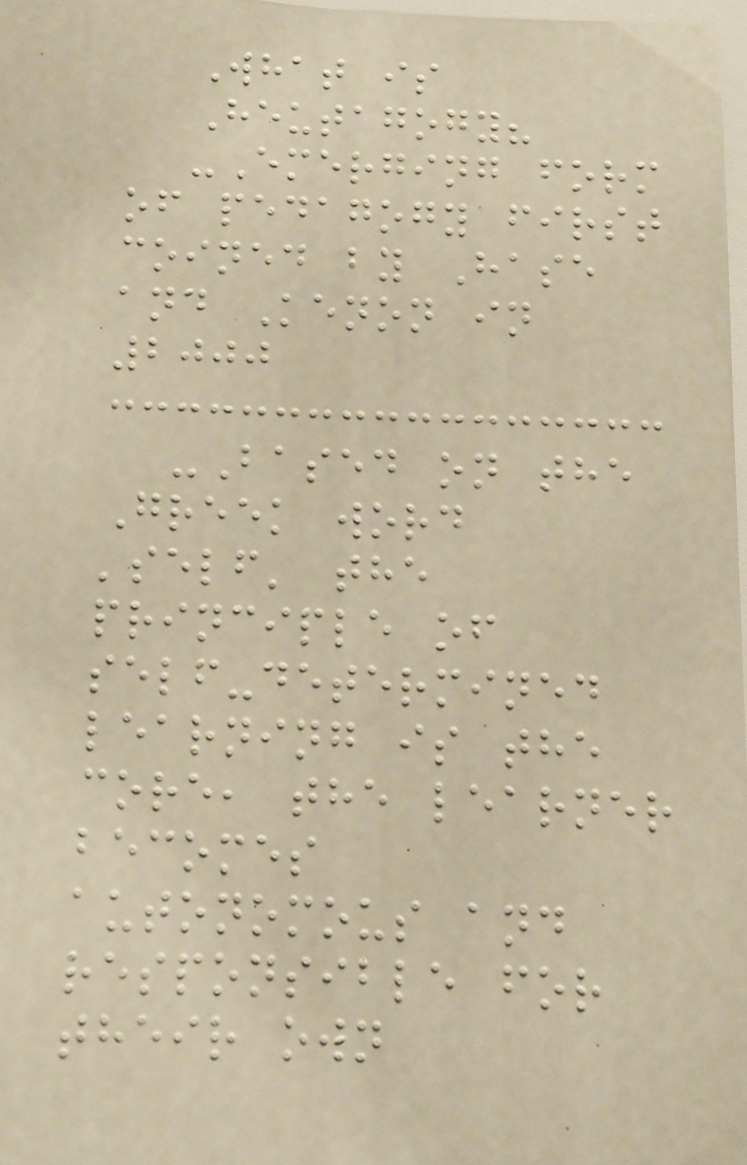What is
Heutagogy?
-Emerging form
of pedagogy first
coined by Hase
and Kenon in
2000
-Based on the
Greek word
'self' the
principle of
self-determined
learning is the
core, the learner
becomes
autonomous and
responsible for
their own
